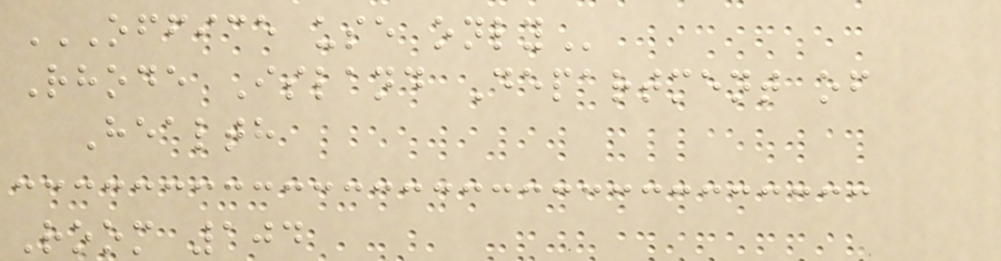OFFICE USE ONLY
Rhode Island Department of
Health
Room 104
